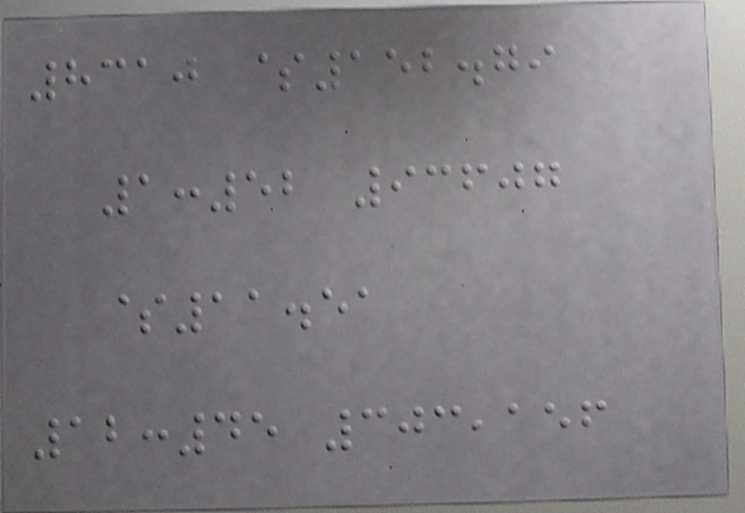8310 $152.79
1:52 93607
$11.51
12:45 303,156
